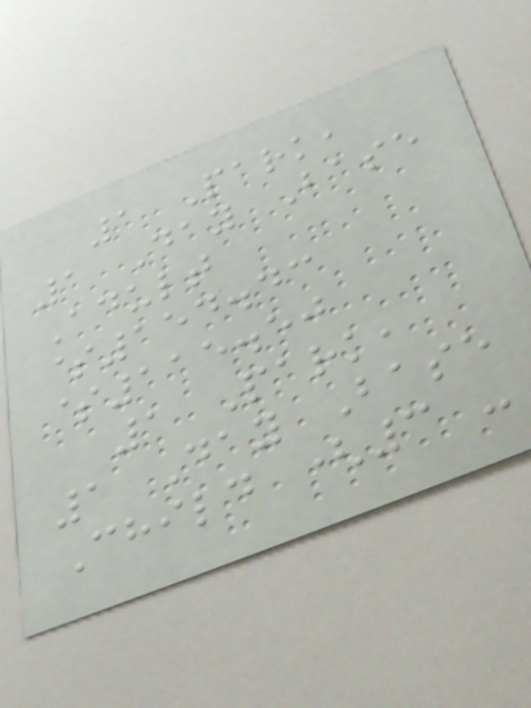1 Park,
1 Day Base
Adult
$154.43
$115.50
1 Park,
1 Day Base
Child (3 -
